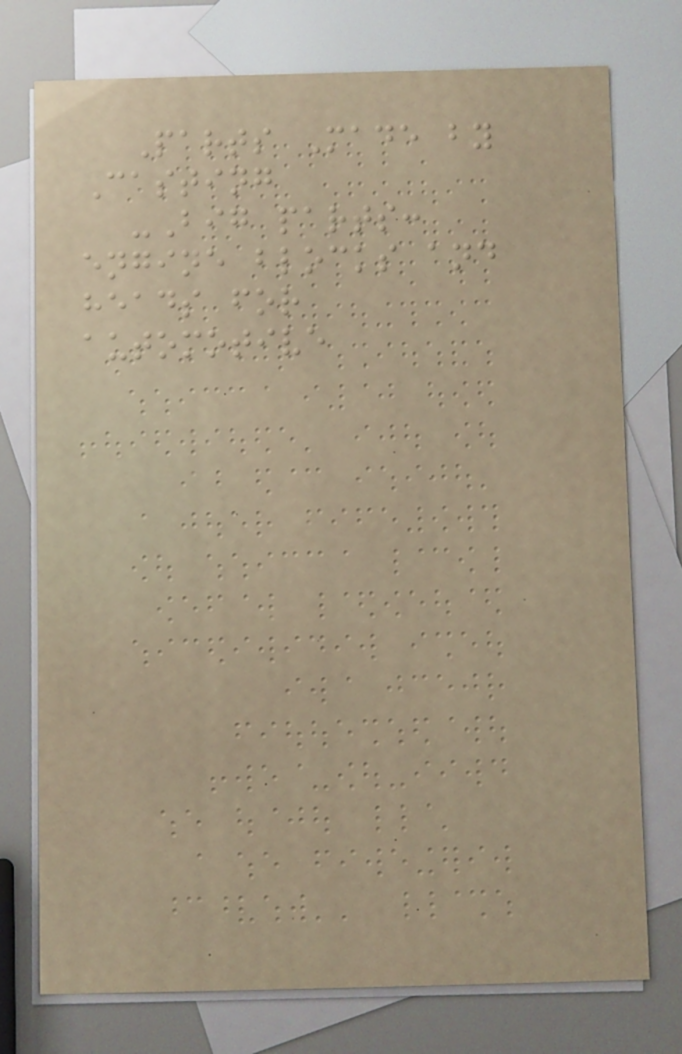Parts Made by
Casting
-Big parts:
engine blocks and
heads for
automotive
